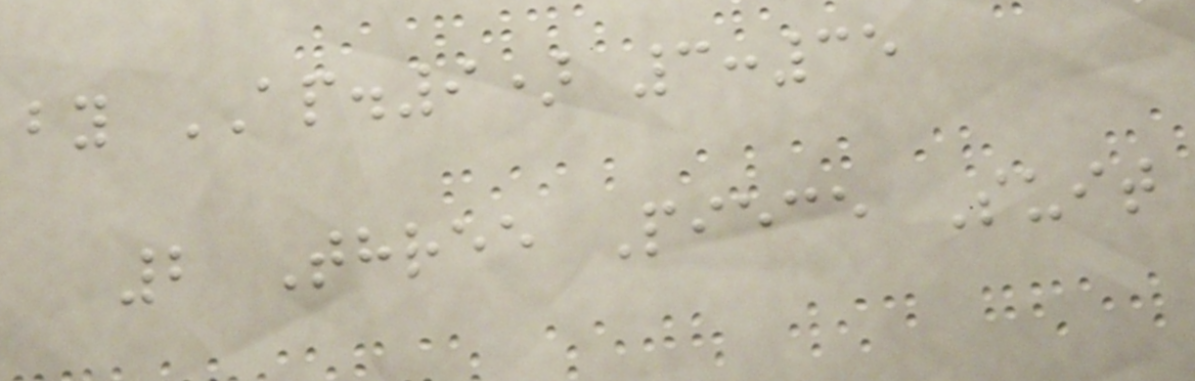by AP.9) 3:35
2 Three Piece Suit
